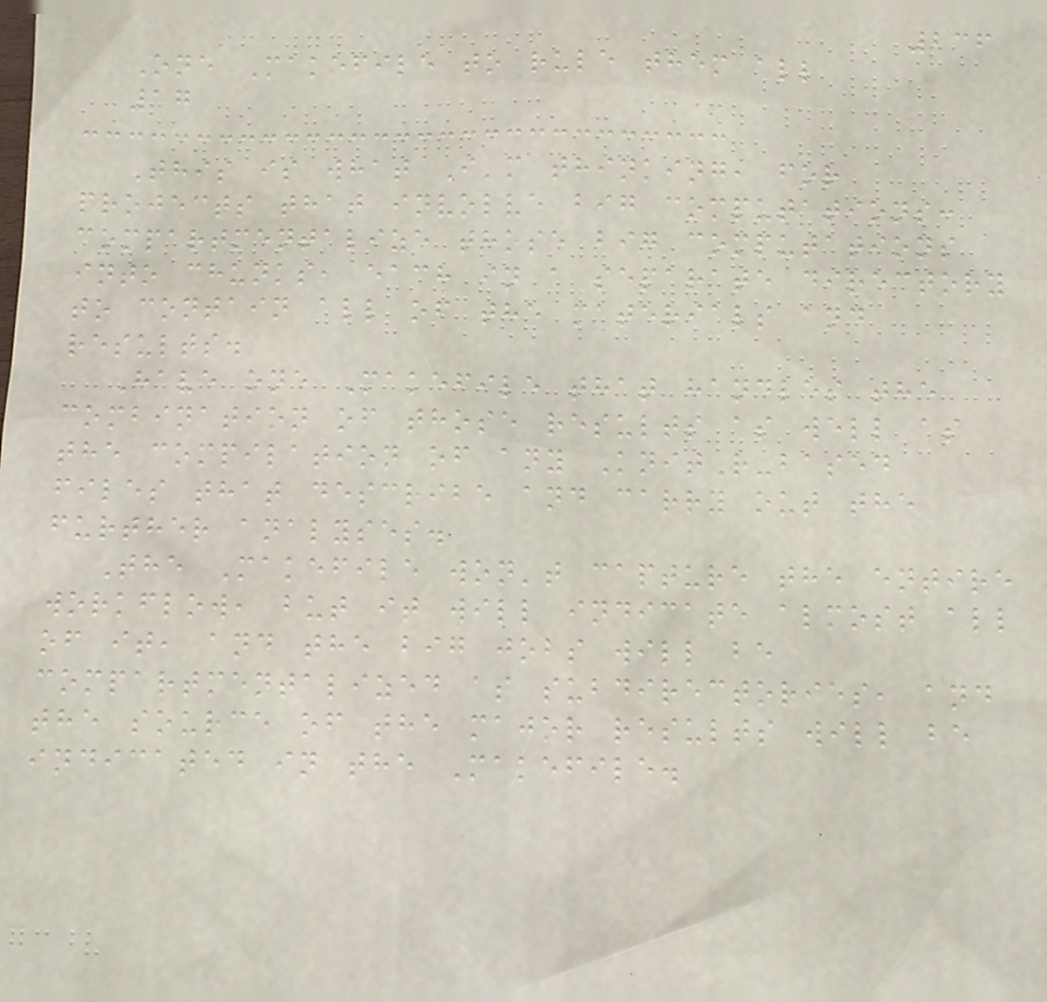236
One Makefile to rule them all
17
This is what I'm thinking, for
projects that involve big computations:
compartmentalize those big computations
into chunks, each in a separate directory
to contain all of the materials and
results.
Have one Makefile that handles the
combination of those results as well as
the compilation of any KnitR-based
files that describe and carry out the
further analyses.
The Makefile won't capture the entire
workflow, but it will indicate almost all
of it, and the big jobs will be
compartmentalized as subdirectories, and
the source of the major results will be
indicated in the Makefile.
